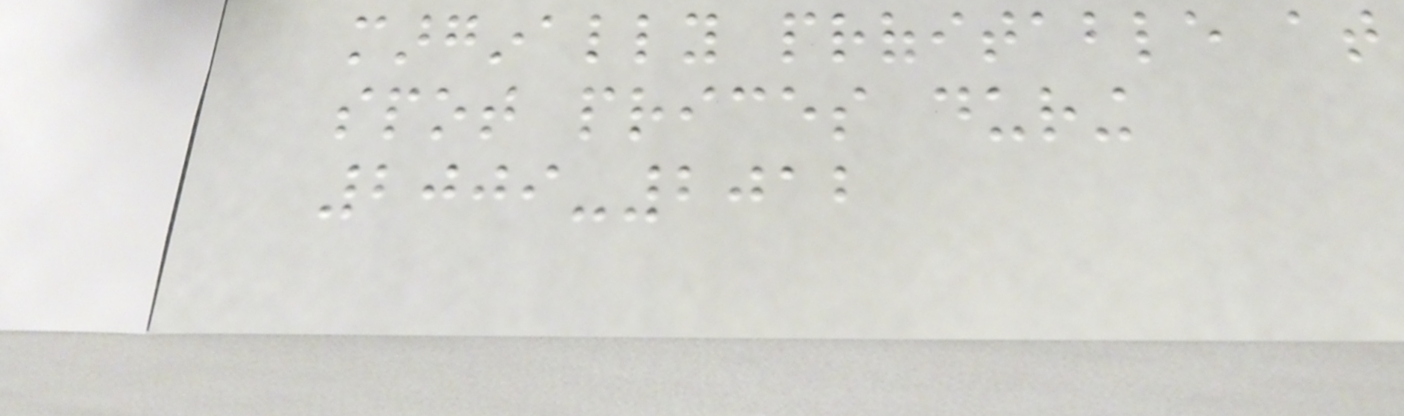marginally profitable at
spot prices during
2009-2012
